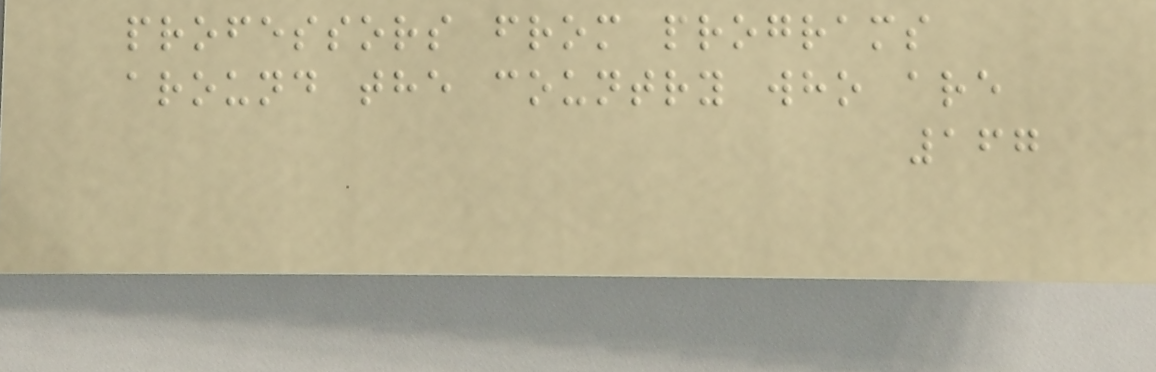professors from programs
around the country who are
167
